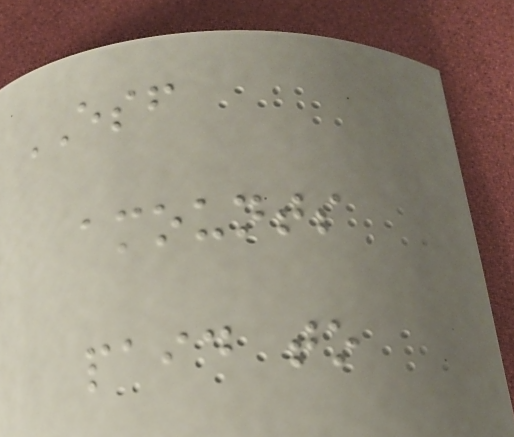ESF
amounts
paid to
